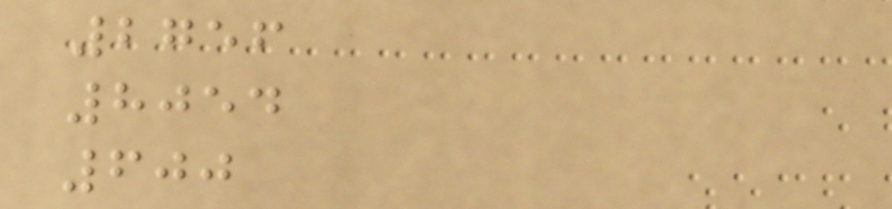2756
8054
600
